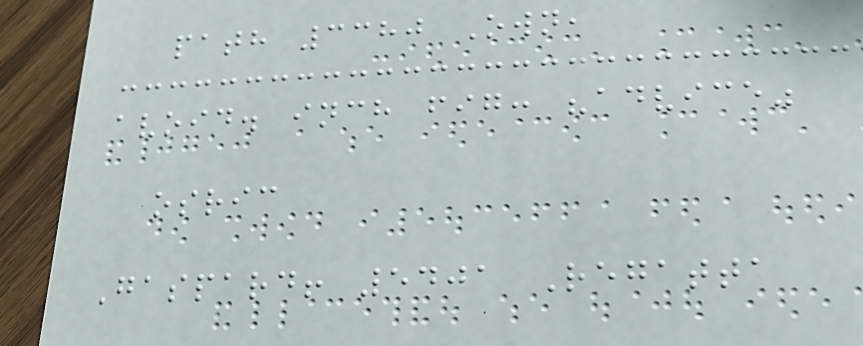path 3380 Own,
avoid. inch fig: "advice"
osric
Gaspard! 5401 Regatta
